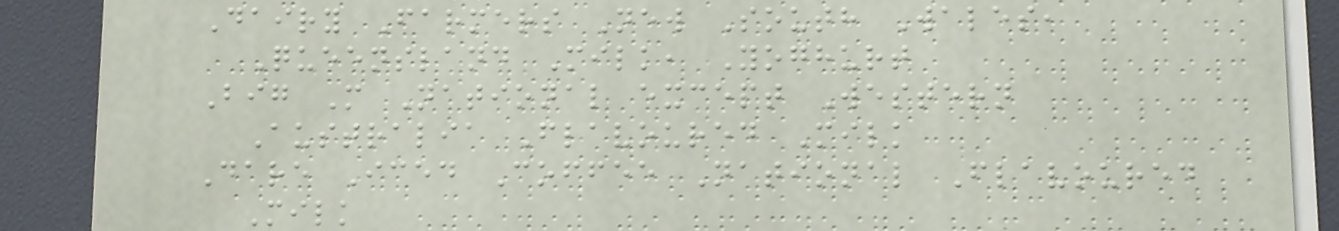Dairy Farmers New South Wales,
Queensland Milk, Yoghurt
Big M National except Western
Australia Flavoured Milk
Dare Iced Coffee National Flavoured
Milk
